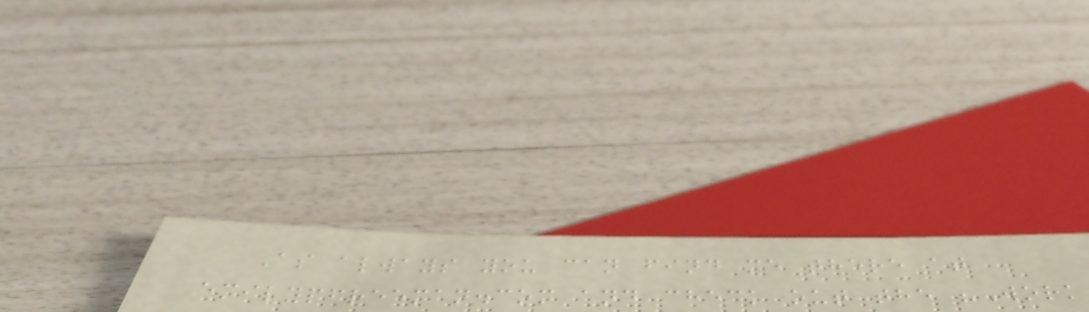As always you can find me there at
emilypfreeman.com and check out the "Work
